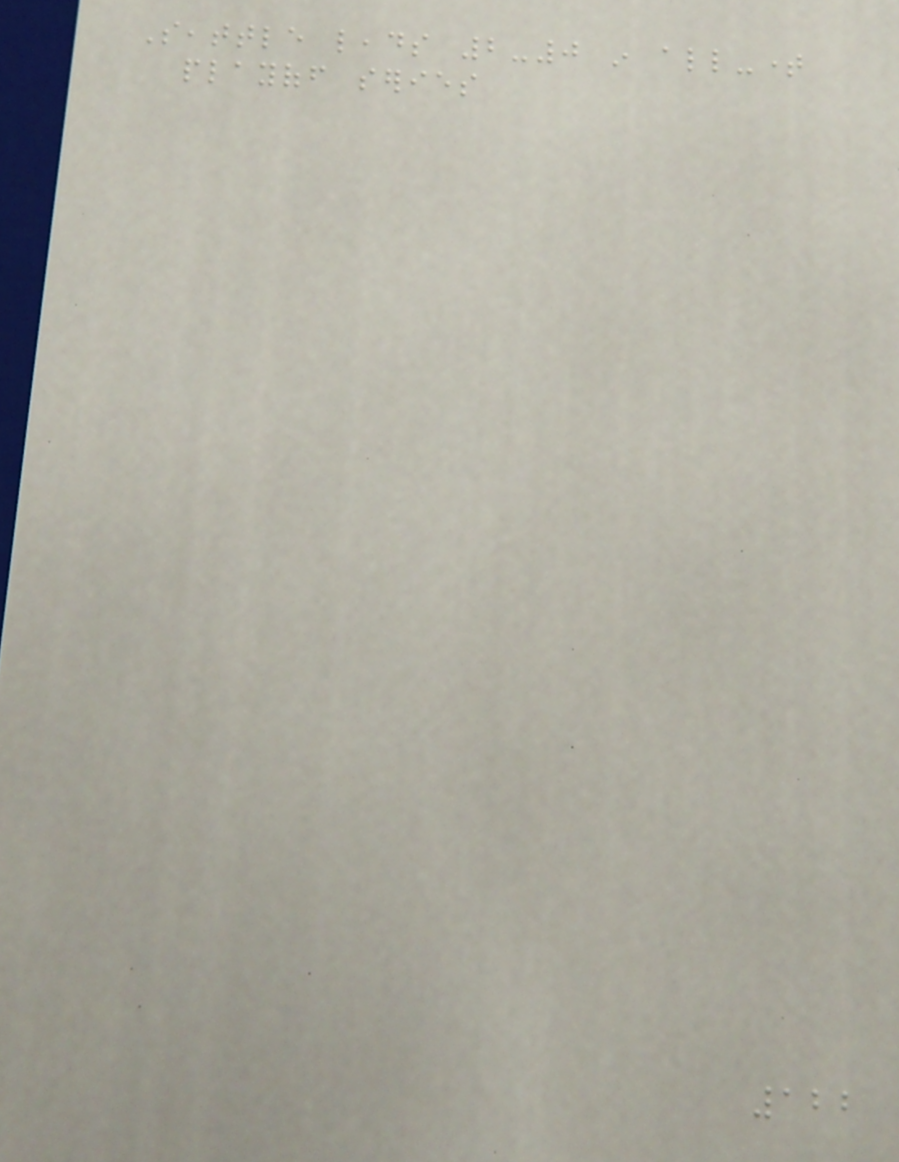Seattle leads 2-0 in all-time
playoff series
122
